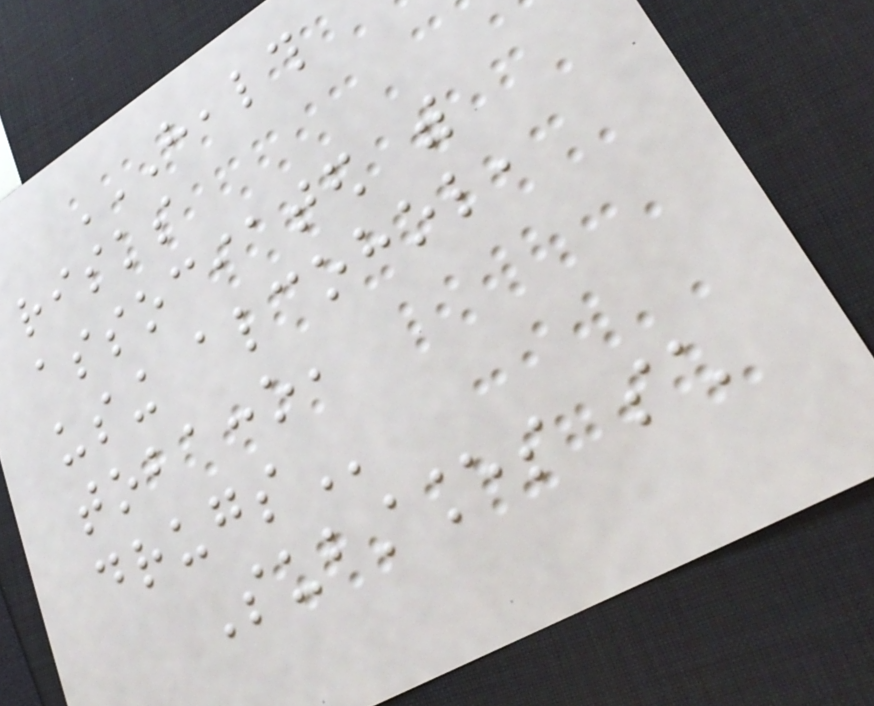HEALTH
RISKS
ASSOCIATED WITH
USING ALCOHOL,
TOBACCO,
DRUGS
Substances such
